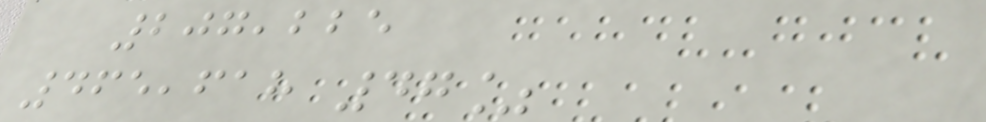207,225
465,618 47%
